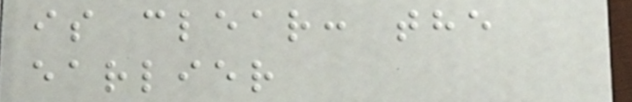is clear: the
earlier
